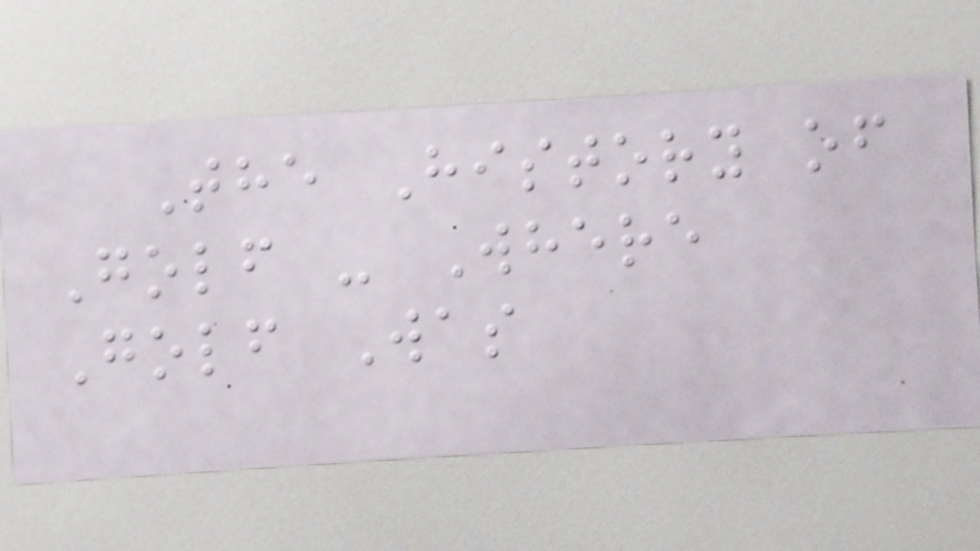The History of
Golf - Where
Golf Was
